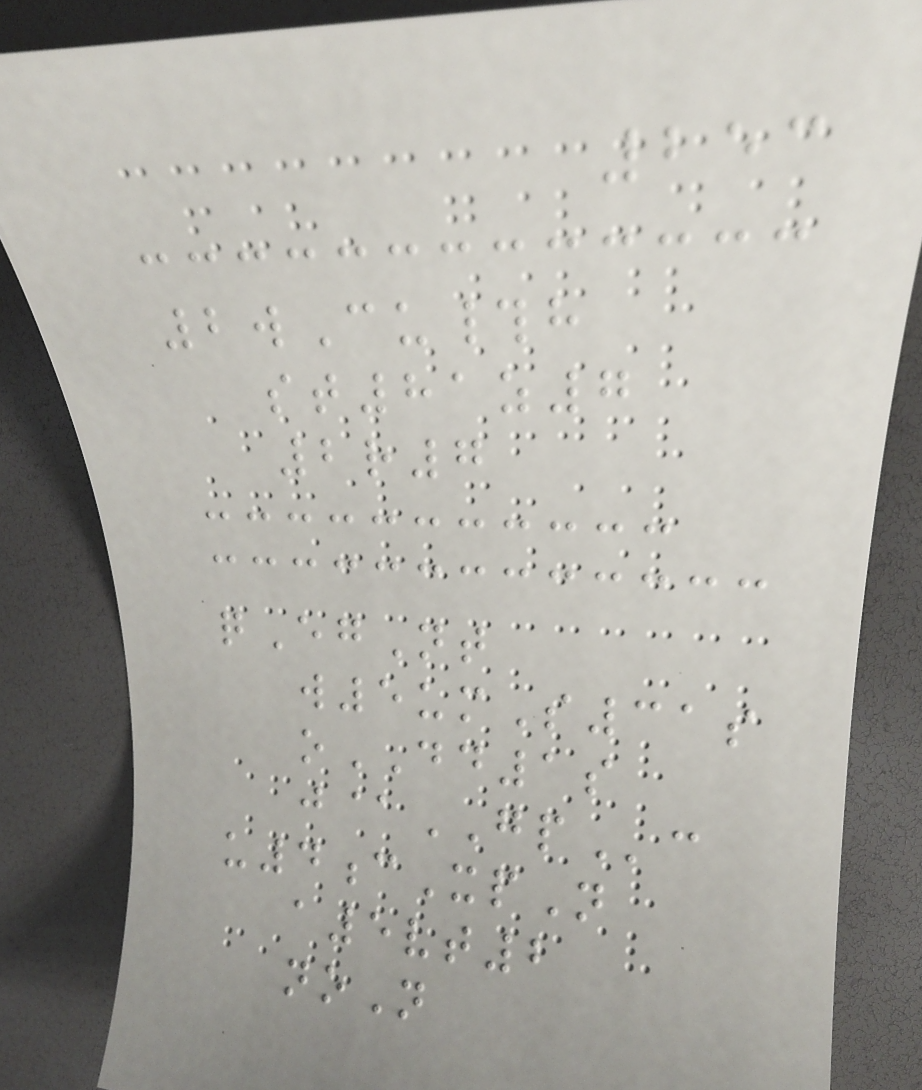253
2wCu#h
st81z7
2r7
qEgNt
w5umS31s
oDD1s
j@GPc
u4cXpN
a5vt2
noN
